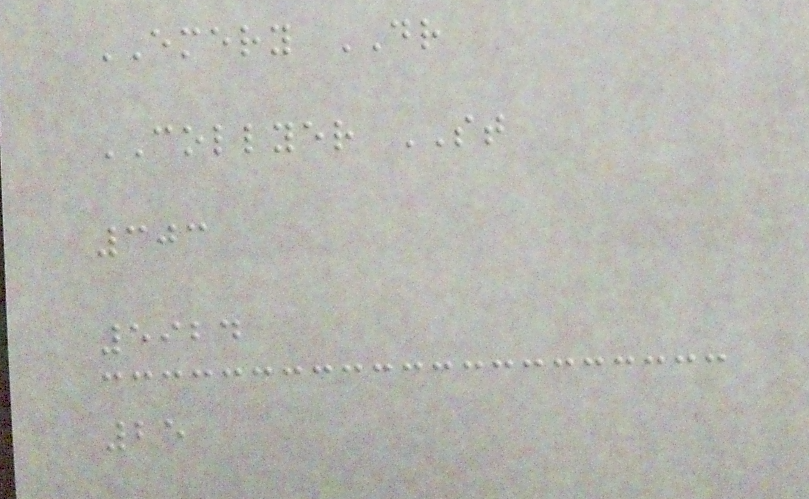EMERY DR
COLLYER ST
303
5924
25
